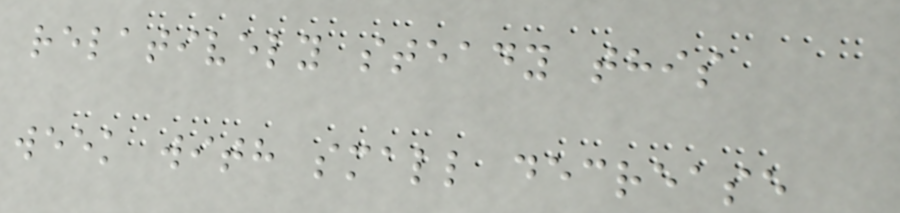relatively steady this
week with small decrease
